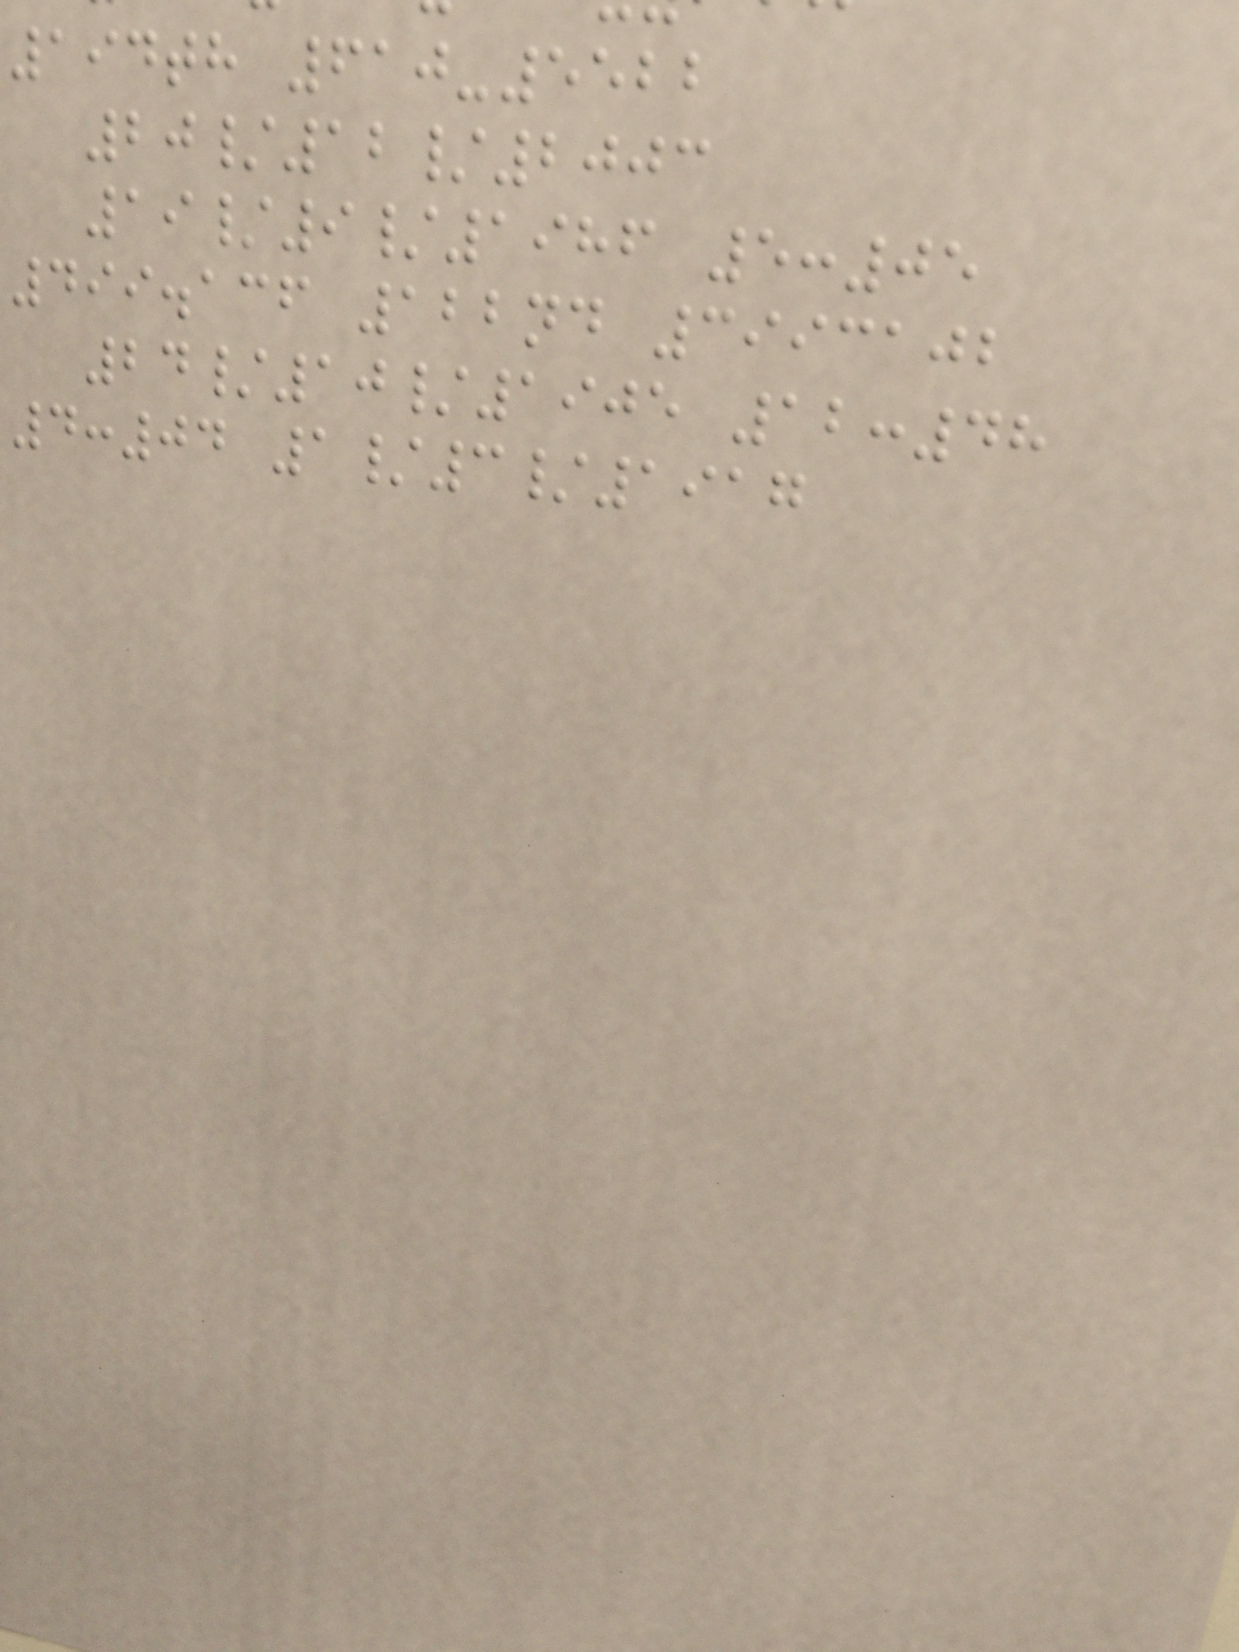194th 610-5522
20/12/2003
19/9/1986 5:05
499.136 122nd 3993102
24/10/1905 12:48
4:04 1/3/1917
